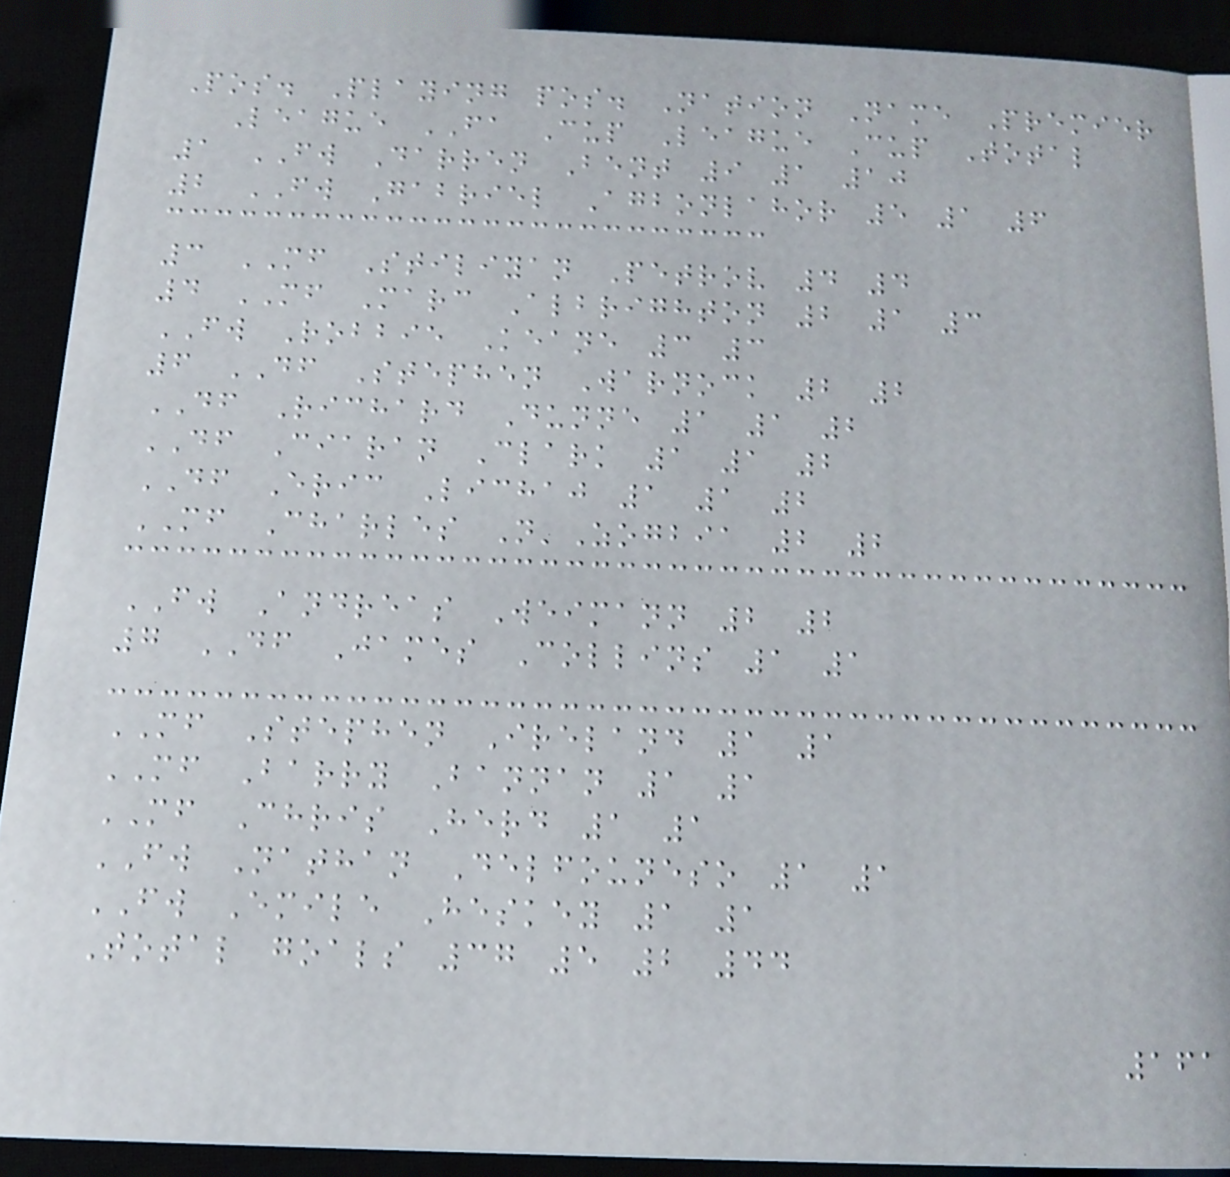Pos. Playing pos. Nation Name Premier
League FA Cup League Cup Total
1 FW Darren Bent 9 1 10
2 FW Gabriel Agbonlahor 5 1 6
3 MF Stiliyan Petrov 4 4
4 MF Marc Albrighton 2 1 3
FW Robbie Keane 3 3
6 DF Stephen Warnock 2 2
DF Richard Dunne 1 1 2
DF Ciaran Clark 1 1 2
DF Eric Lichaj 1 1 2
MF Charles N'Zogbia 2 2
FW Andreas Weimann 2 2
7 DF James Collins 1 1
MF Stephen Ireland 1 1
MF Barry Bannan 1 1
MF Chris Herd 1 1
FW Nathan Delfouneso 1 1
FW Emile Heskey 1 1
Total goals 37 5 2 44
161
